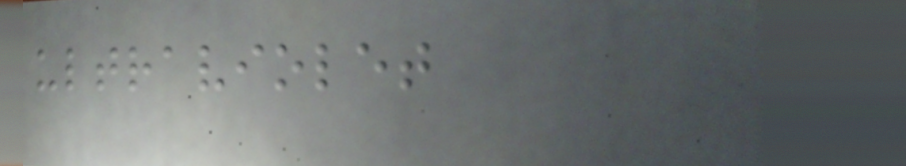ultraviolet
